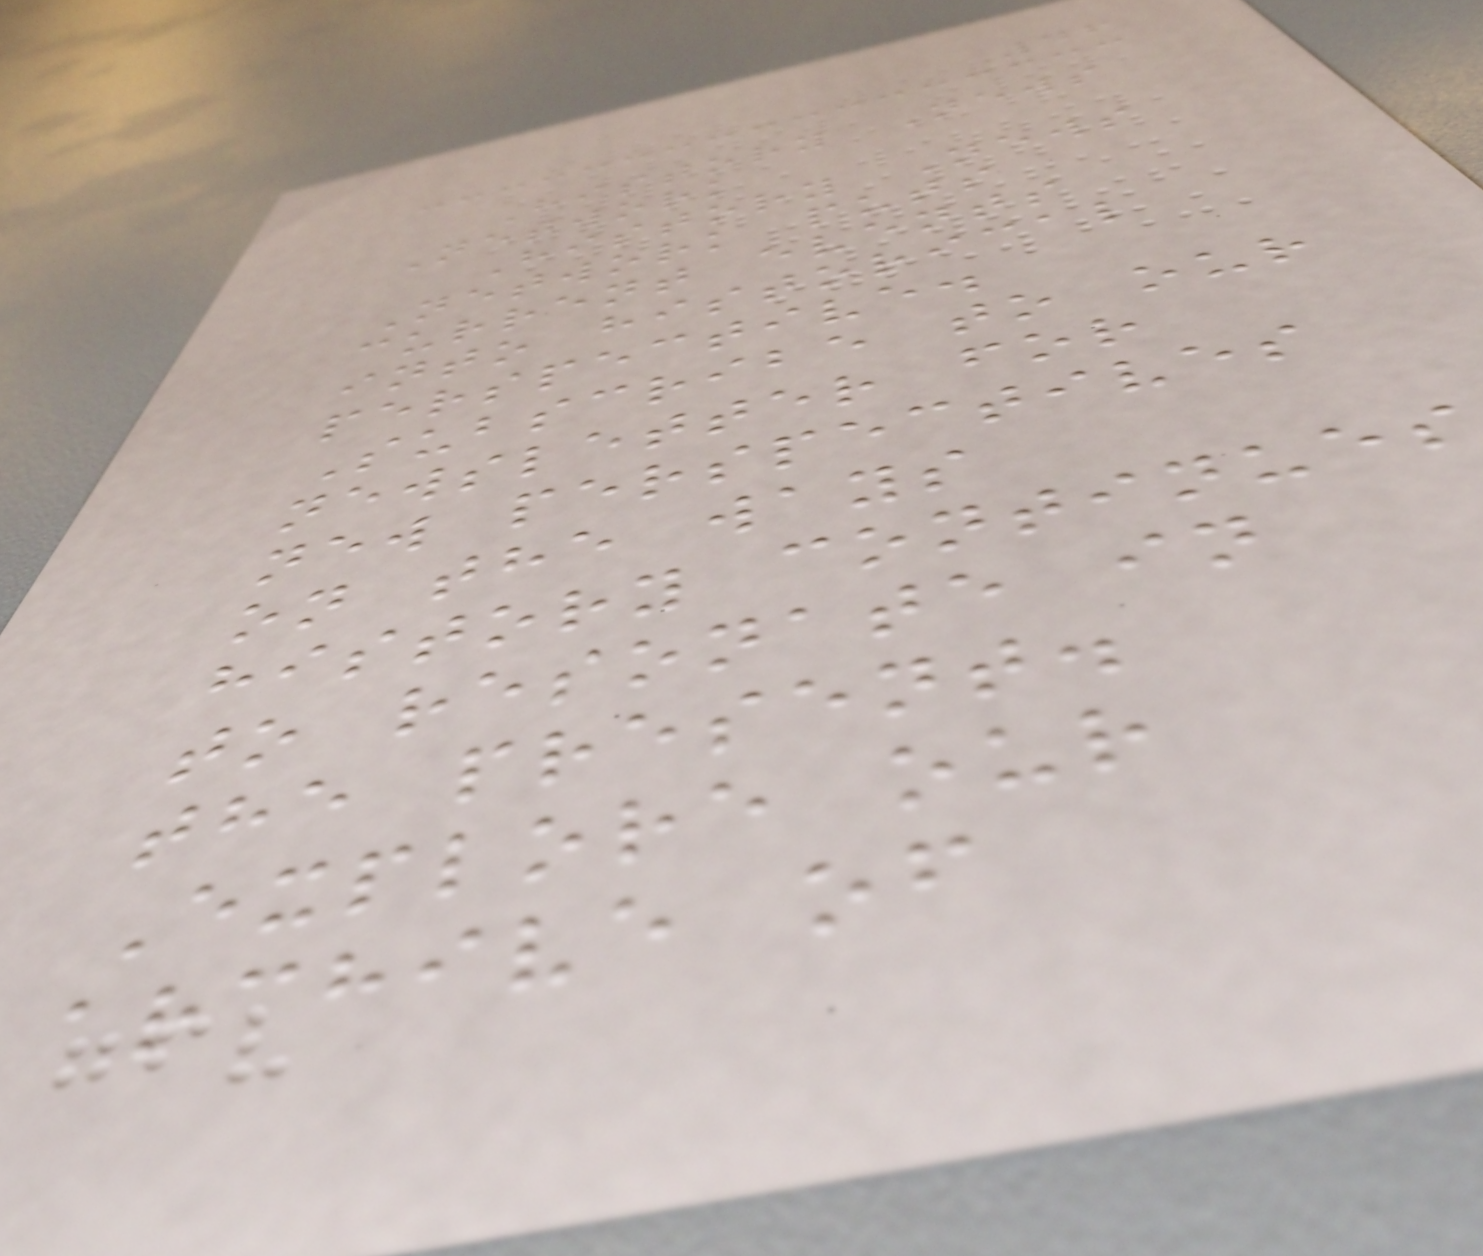46
History News
Network
History News
Network puts
current events
into historical
perspective.
Subscribe to our
newsletter for
new perspectives
on the ways
history continues
to resonate in
the present.
Explore our
archive of
